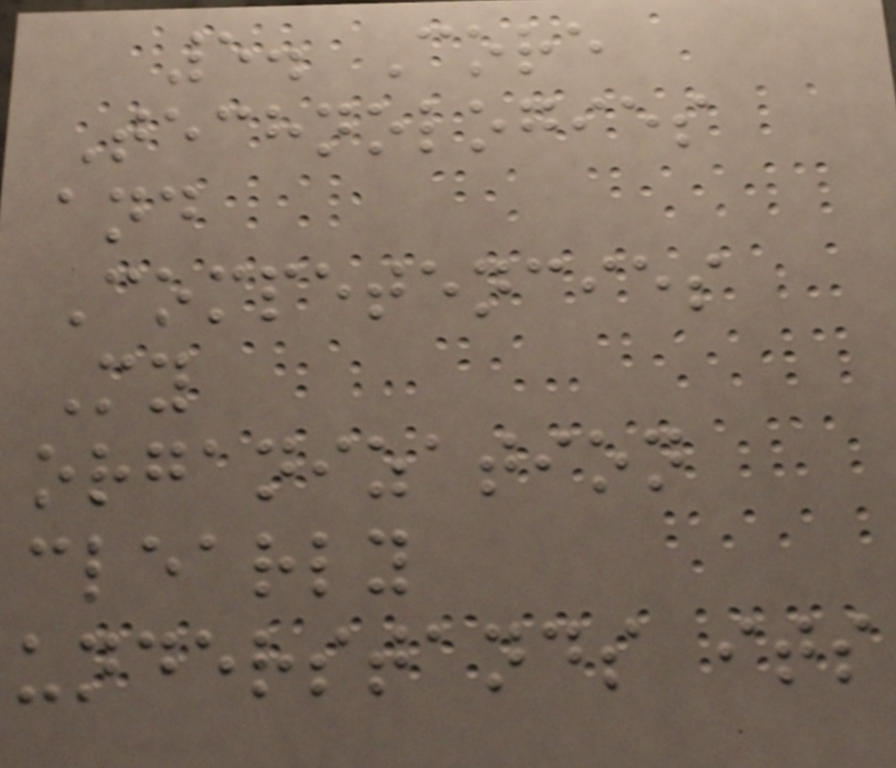5. Core
Technologies
and
Competencies
My
organization
clearly
understands its
